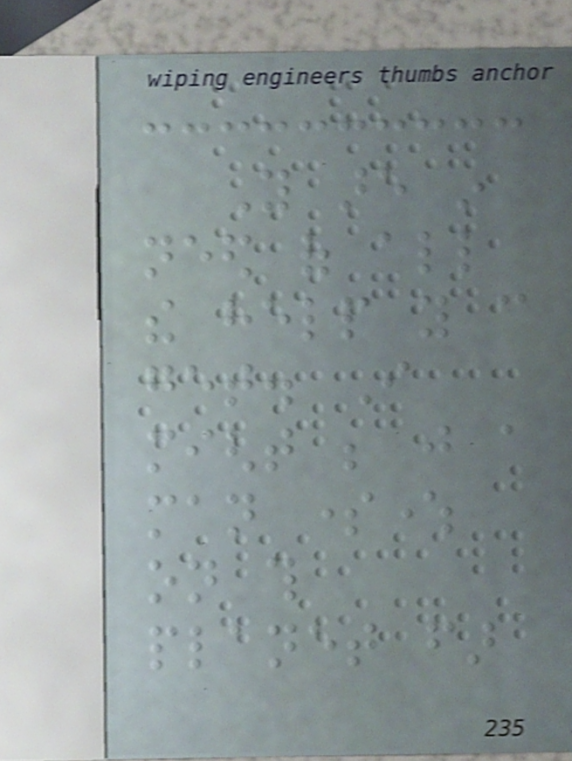You are in
need of all
the help you can
get. I
might be just a
man somewhere
on this
planet far
